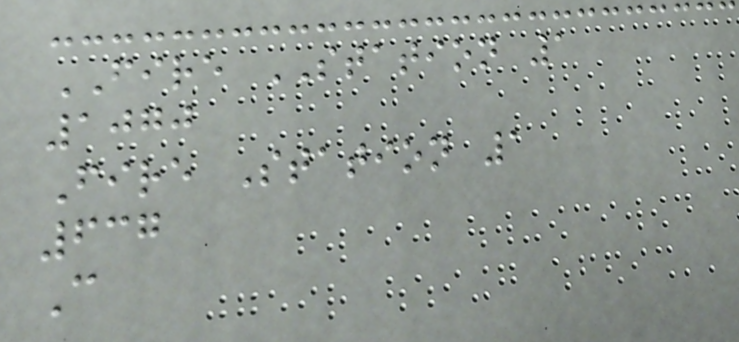FIRE STATION 1
1070
Fire Station 1
637
C
